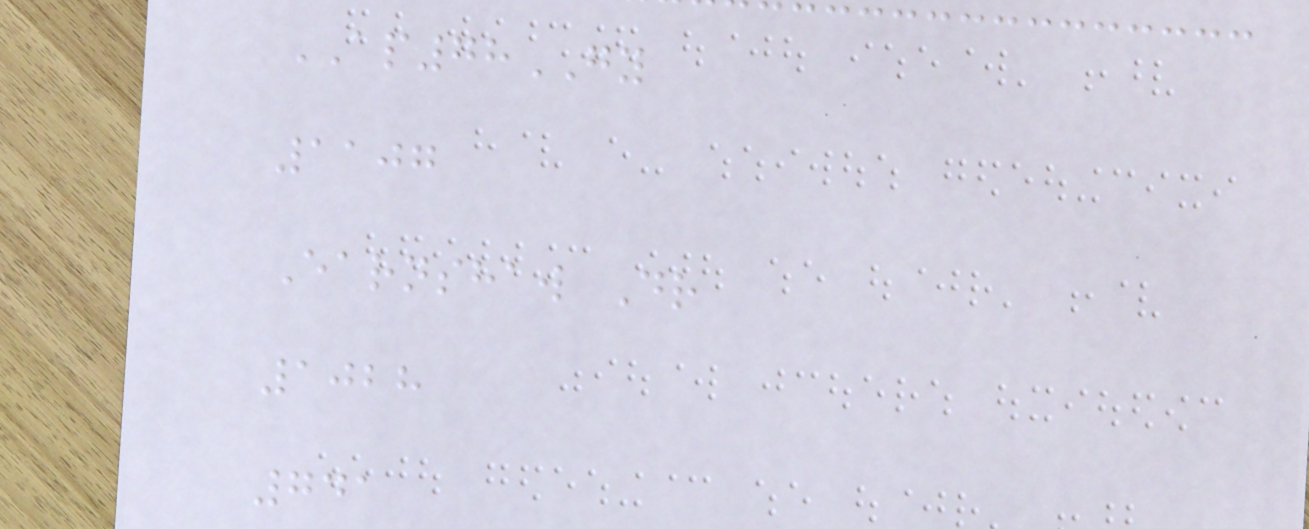AP78GY
1107
Earnshaw Dr
1028
741
